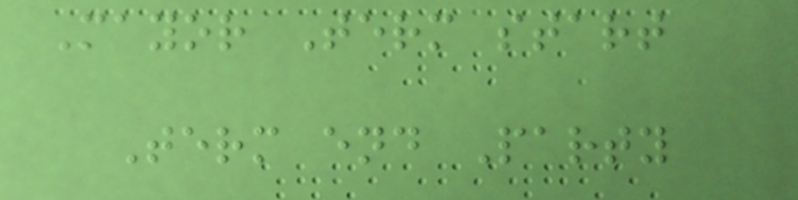Mayor Term start
Term end Party
